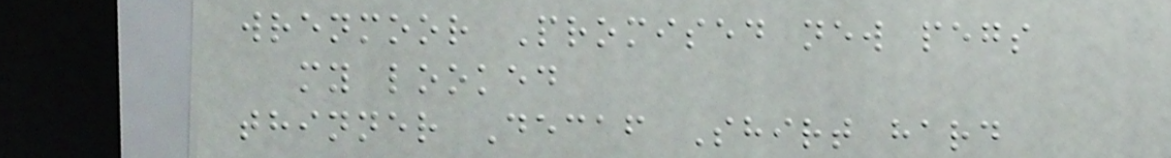wrenmoor Promised new pegs
my looked
thinner Decaf Shirt hard
